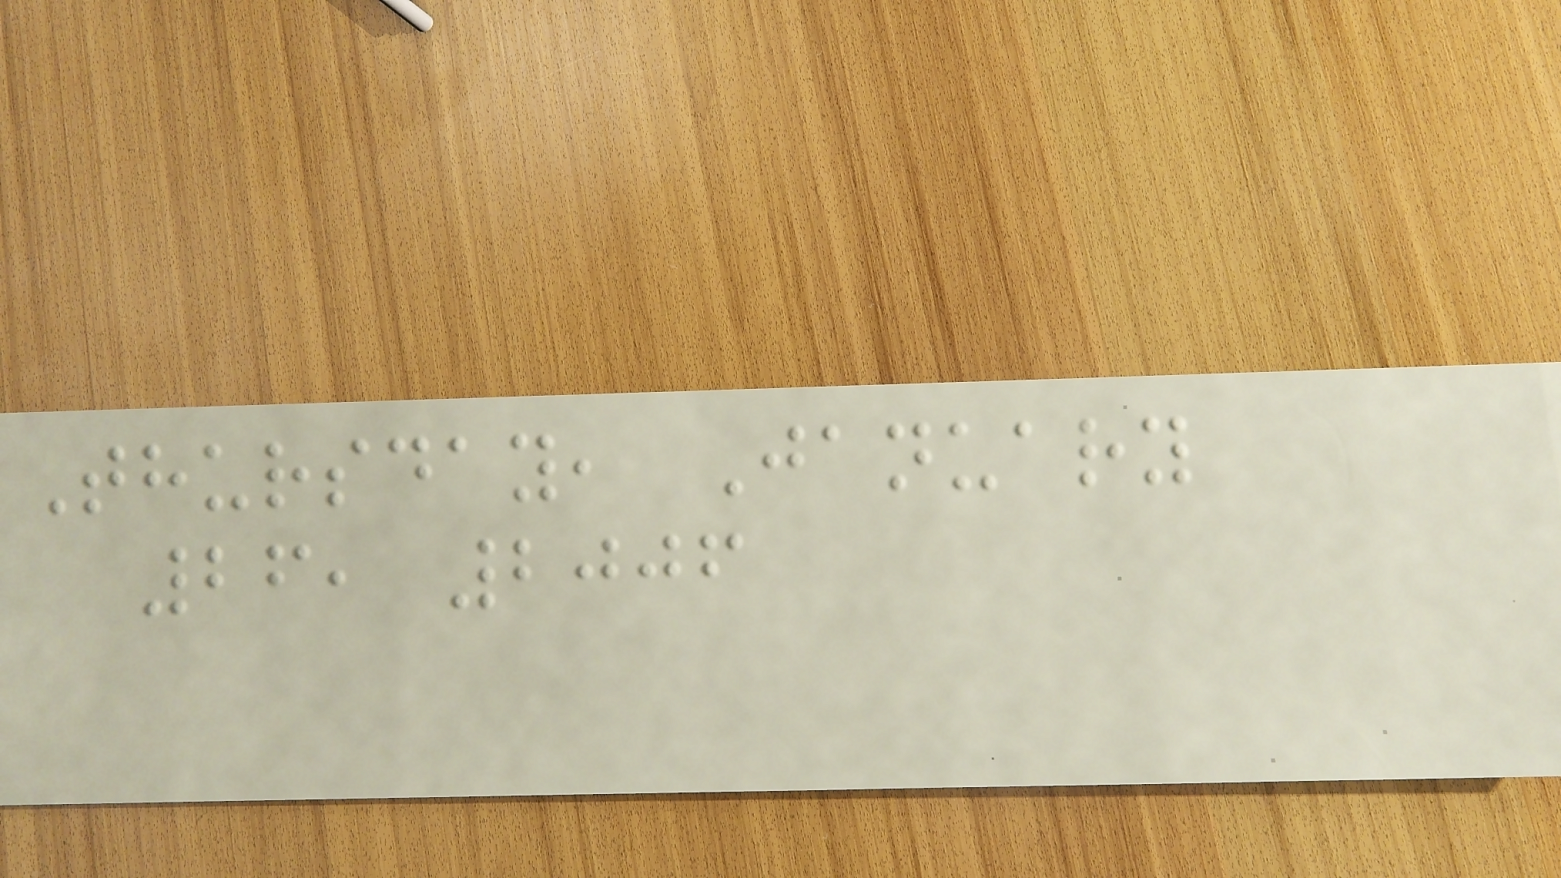Thursday, January
26, 2006
